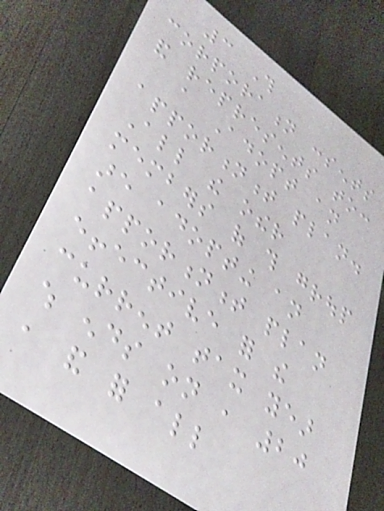3 This
corporation consents
and represents to:
a Adopt an
apportionment plan.
All the other
members of this group
are adopting an
apportionment plan
effective for the
current tax year
which ends on , 20
, and for all
